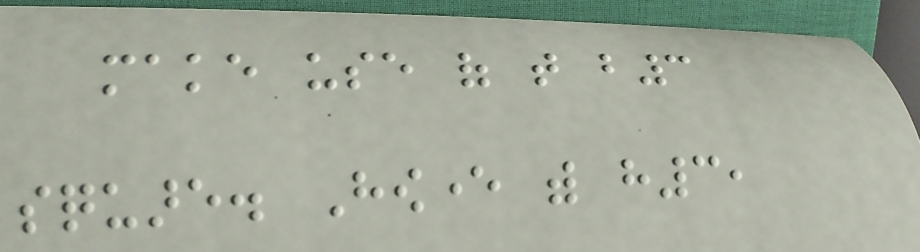make use of that b3
square. However with h3,
